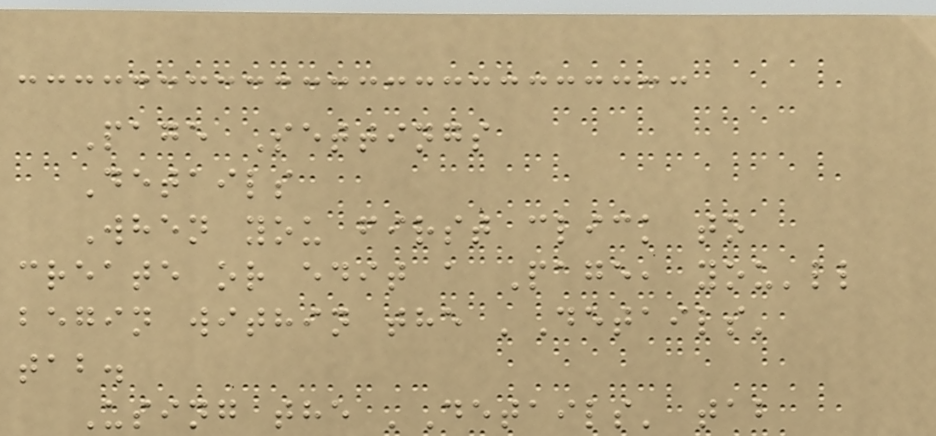Page Settings
Details
When you first click to
create or edit a Page, you'll
begin within the 'Details'
tab.
Using the 'Details' tab
